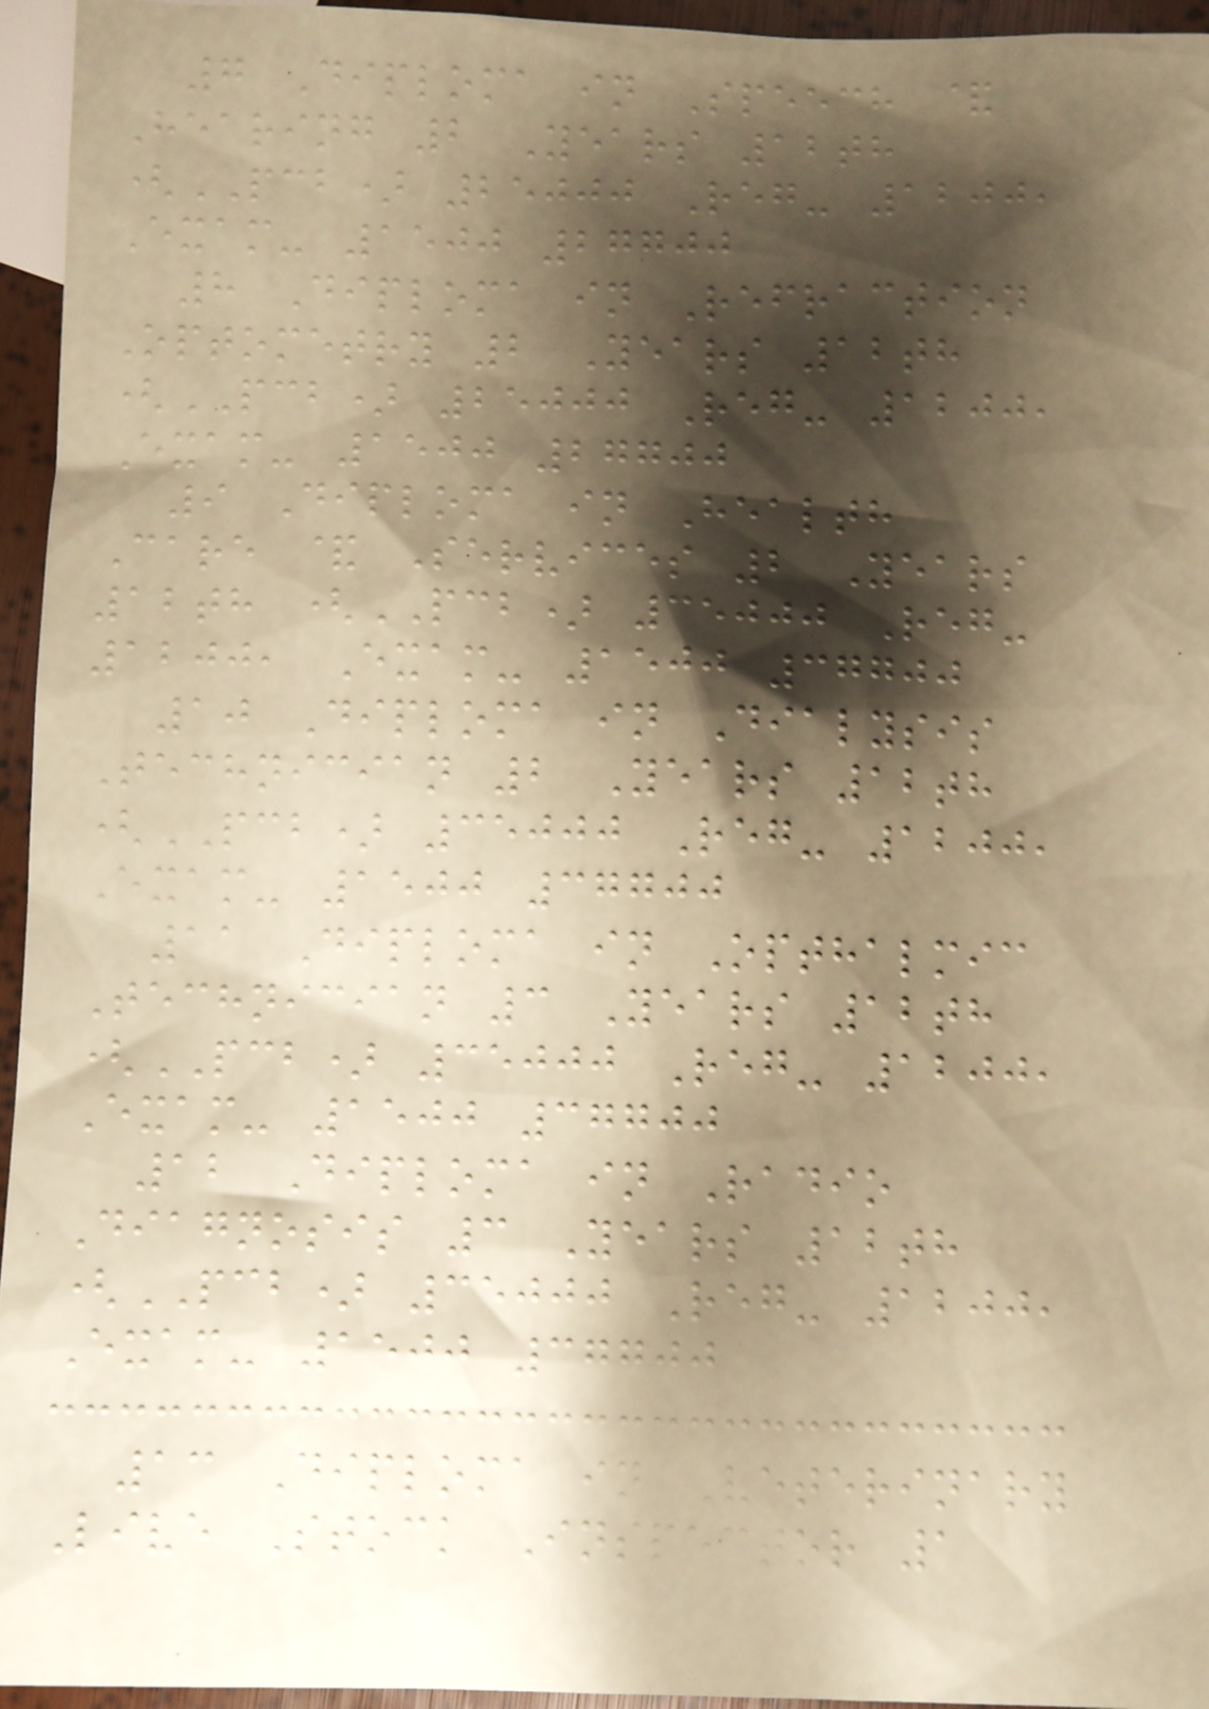7 Diploma in Speech &
Hearing 2 Years 12th
(PCB) 25000 Reg- 1200,
Exam- 1500 27700
8 Diploma in Refraction
Optometry 2 Years 12th
(PCB) 25000 Reg- 1200,
Exam- 1500 27700
9 Diploma in Health
Care & Services 2 Years
12th (PCB) 35000 Reg-
1200, Exam- 1500 37700
10 Diploma in Dialysis
Technician 2 Years 12th
(PCB) 35000 Reg- 1200,
Exam- 1500 37700
11 Diploma in Opthalmic
Technician 3 Years 12th
(PCB) 35000 Reg- 1200,
Exam- 1500 37700
12 Diploma in Radio
Diagnosis 3 Years 12th
(PCB) 35000 Reg- 1200,
Exam- 1500 37700
13 Diploma in Veterinary
Live Stock Inspector 1
